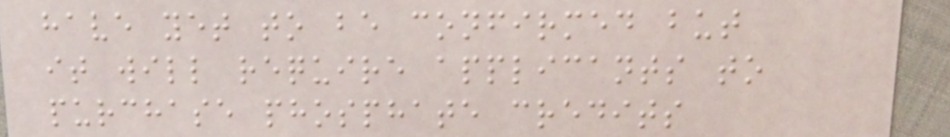have yet to be confirmed but
it will require applicants to
purchase phosphate credits
